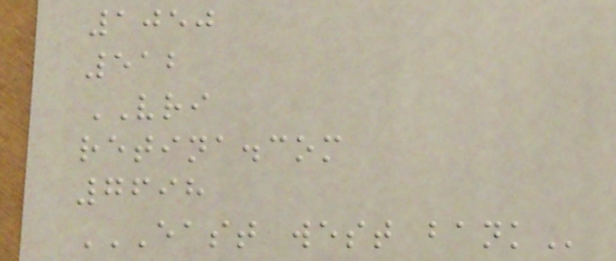1050
512
VRI
retina.com
7698
EAST WEST BANK
